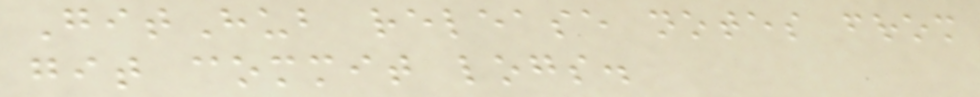GitHub release notes from
git commit logs.
